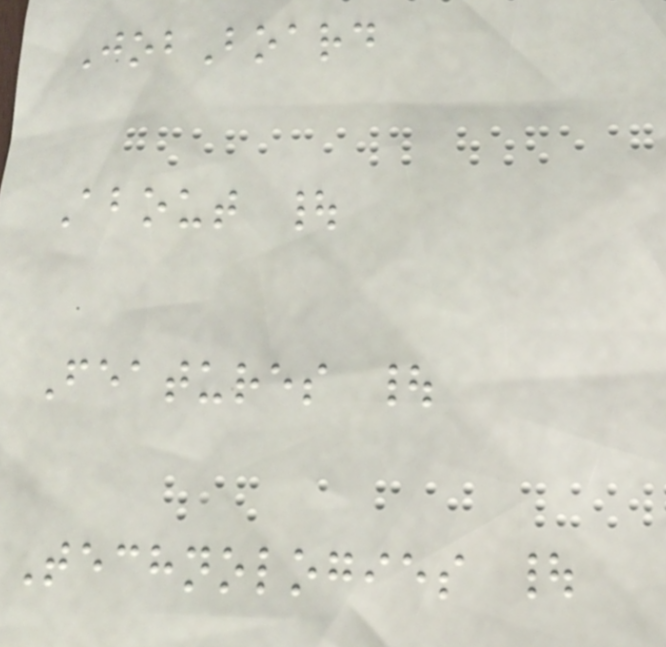JobBoard
About |
Features |
Technologies |
